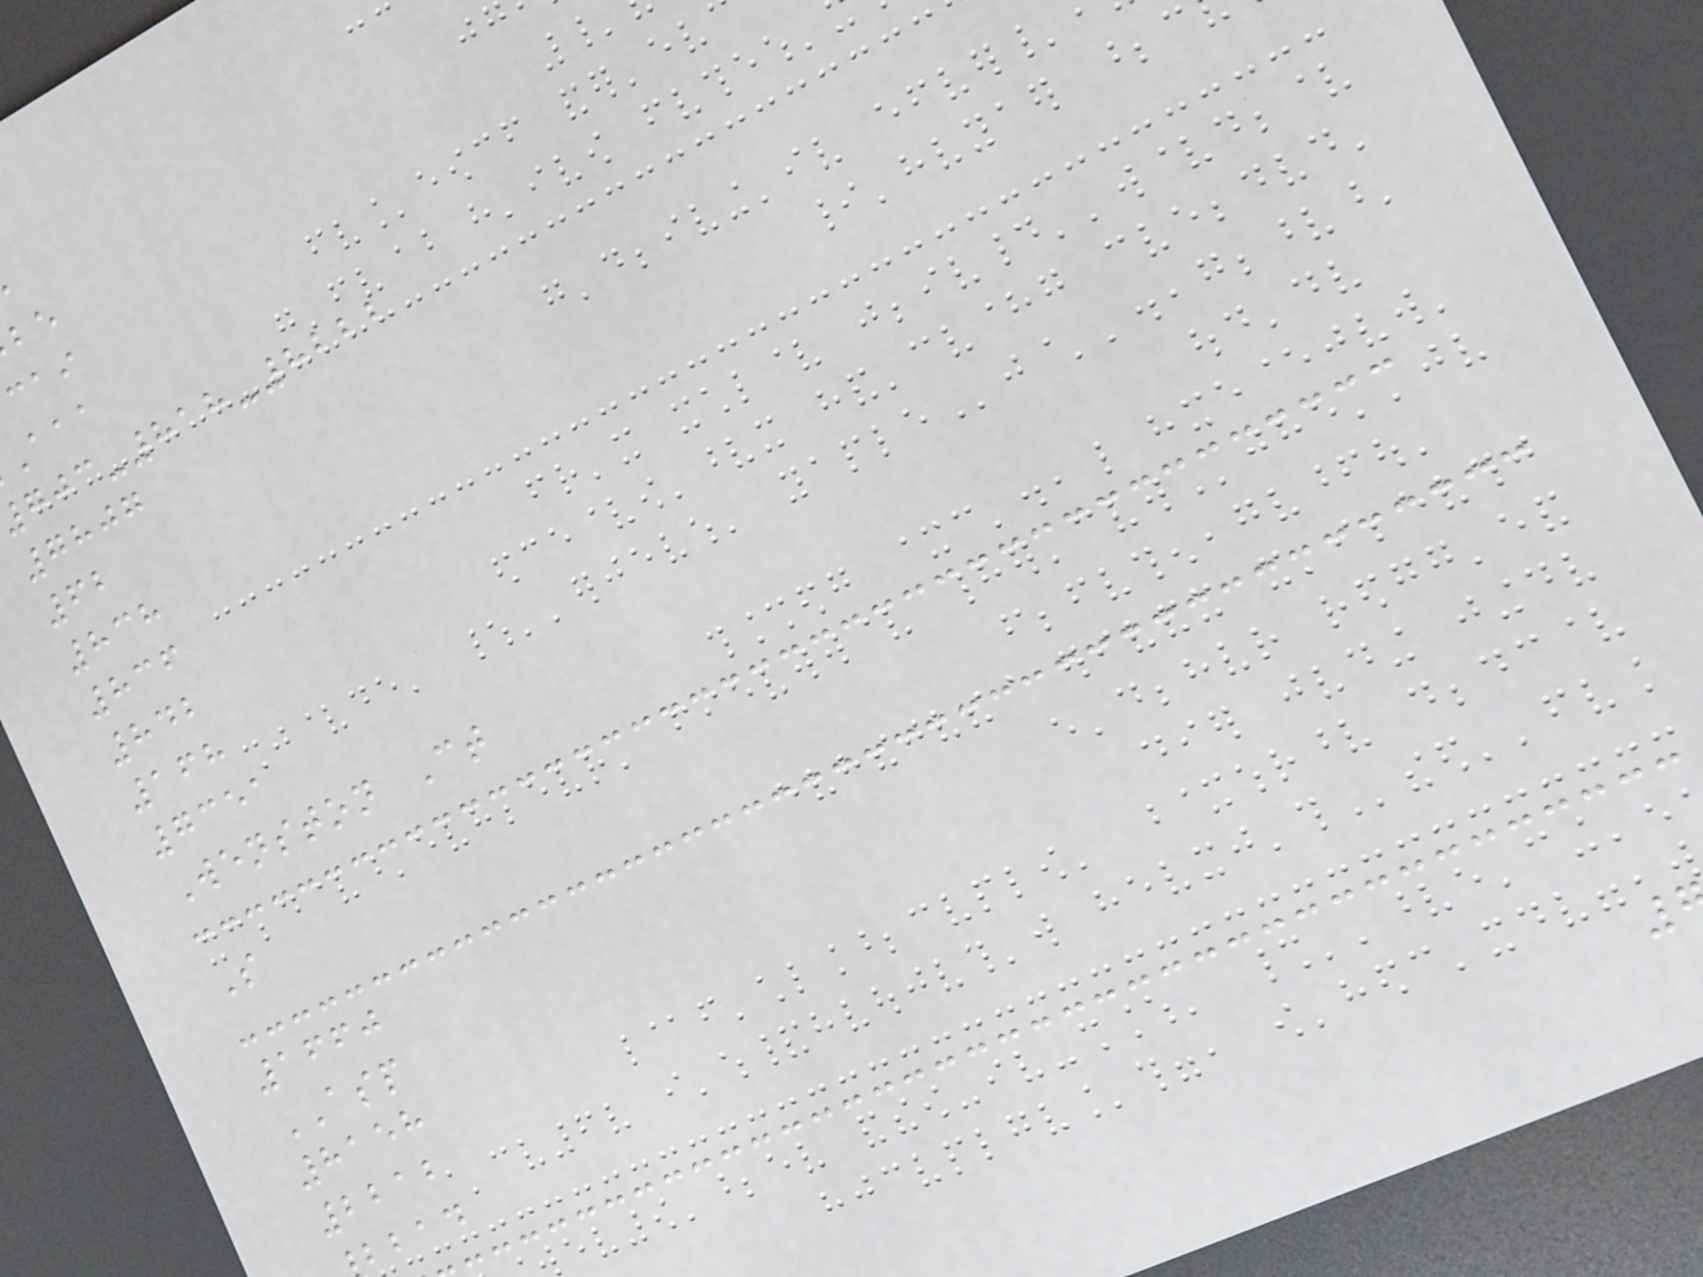-818-8222
7807
62
838
836
842
168
7351
Wenston Ct
S
1660
ASP
8158
2212
bbad
